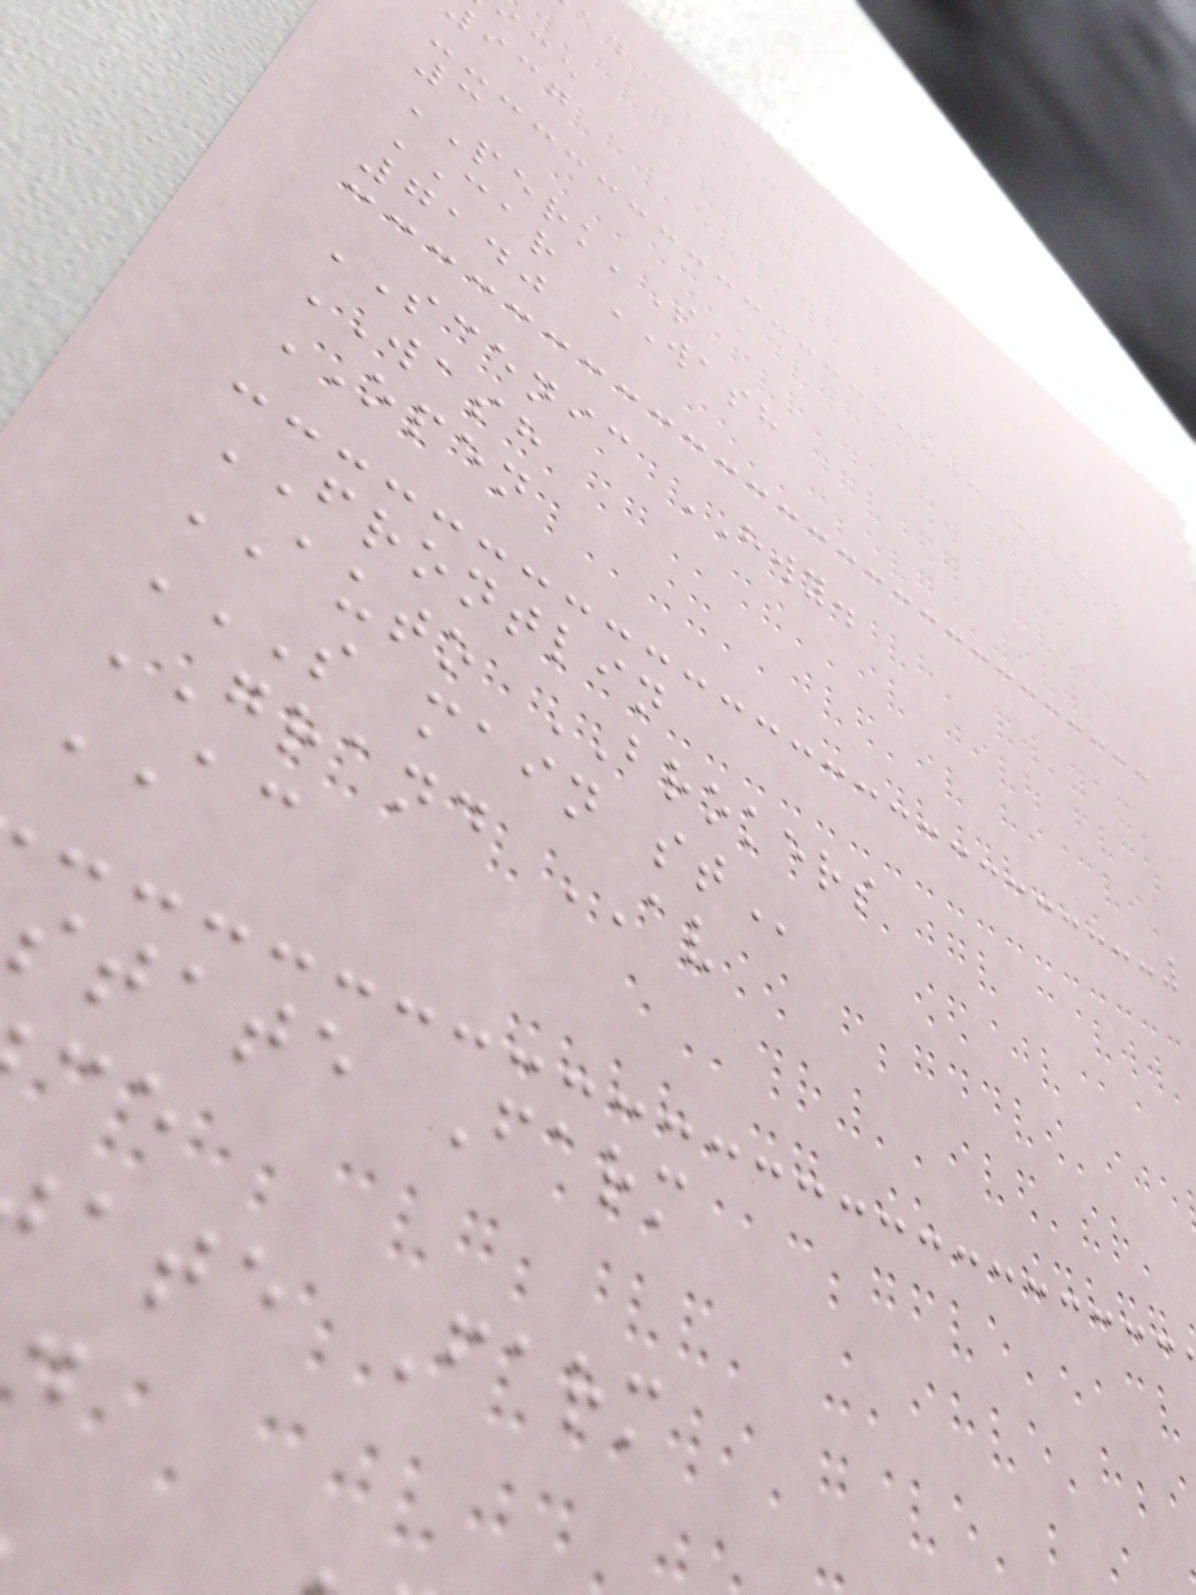3
PERK'S
CAR WASH
7140
SCENIC HWY.
WASH
OPEN
FRONTLIN
AUTO BROKERS
S MAIN ST
GRAND AV
AC
state Farm
ate Farm
